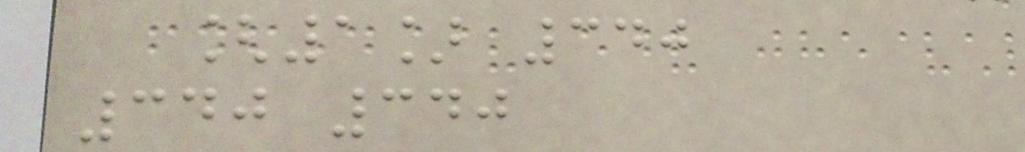[1] 340
340 340
